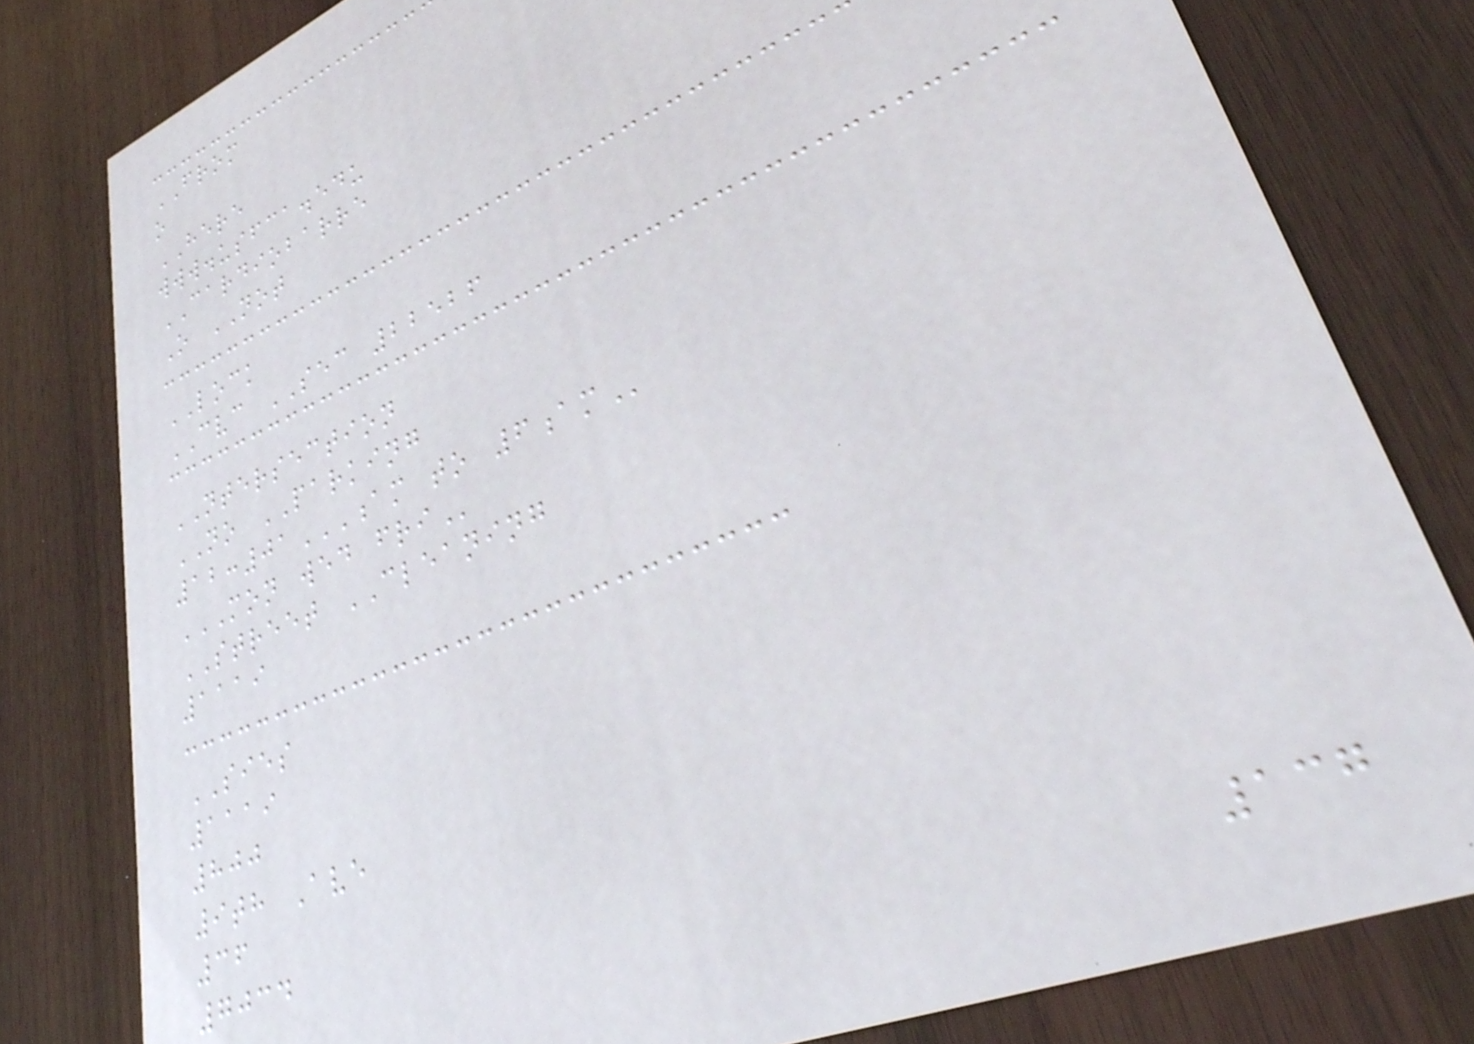FROM
o
HERE
www.usfca.edu
CARDIOBARRE
O NOT
LOCK
CVC SEC 22526
NTERSECTION
NO PARKING
12:01AM TO 6AM
MON WED FRI
STREET CLEANING
1119
SIES
1119
800
9th Ave
36
7034
137
